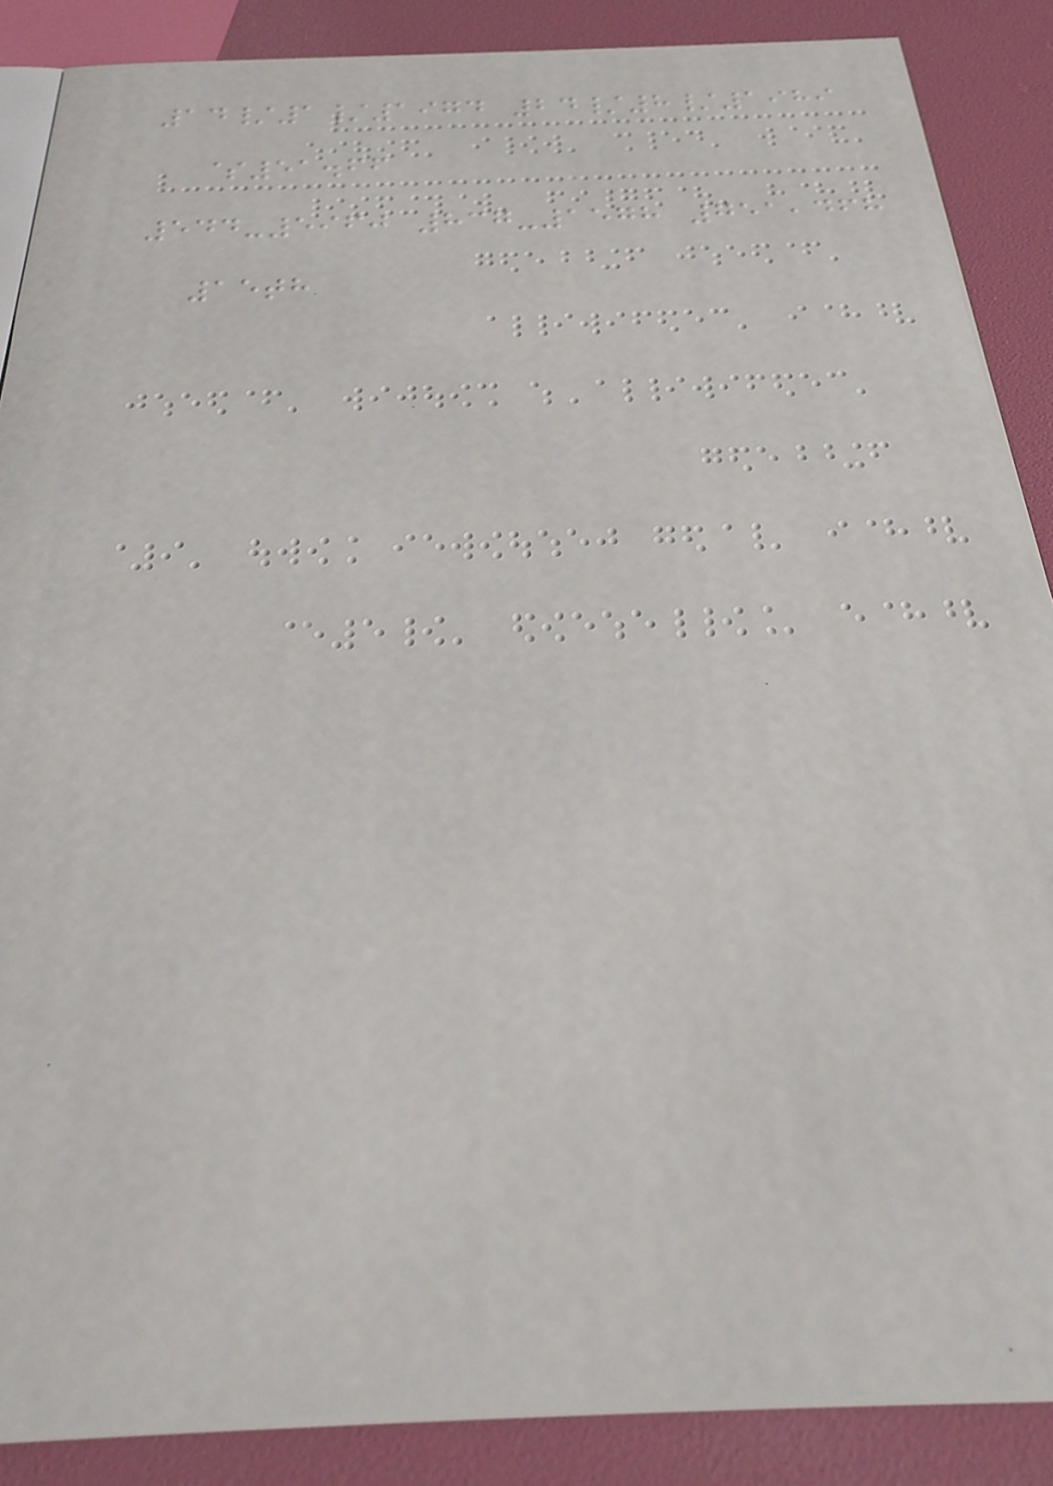14/1/1974 24/8/1989
$51.66
544-5960 837-1578 751,468
15th
